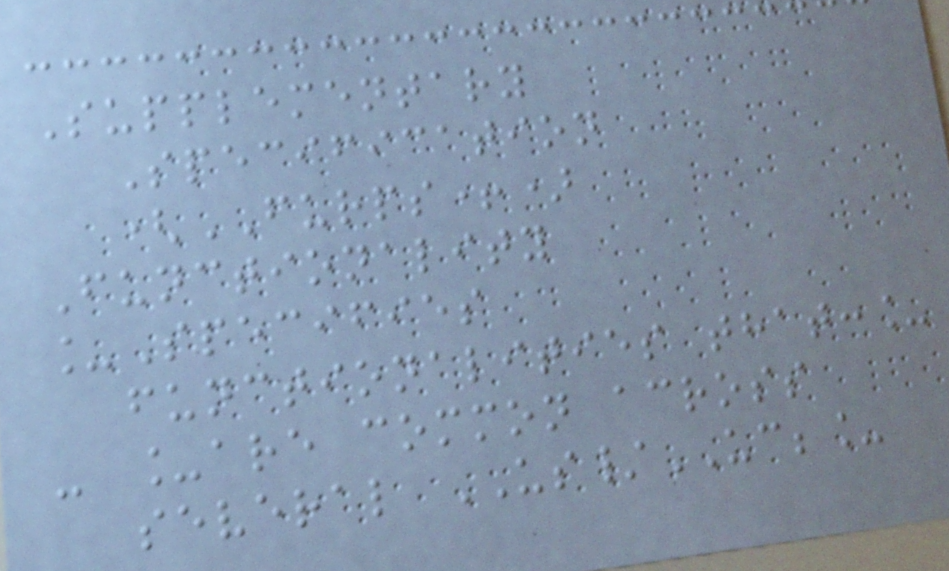Supplementary
Specification
(FURPS+)
Functionality
_Specifies
functionalities that:_
- _are common across
several US/UC;_
